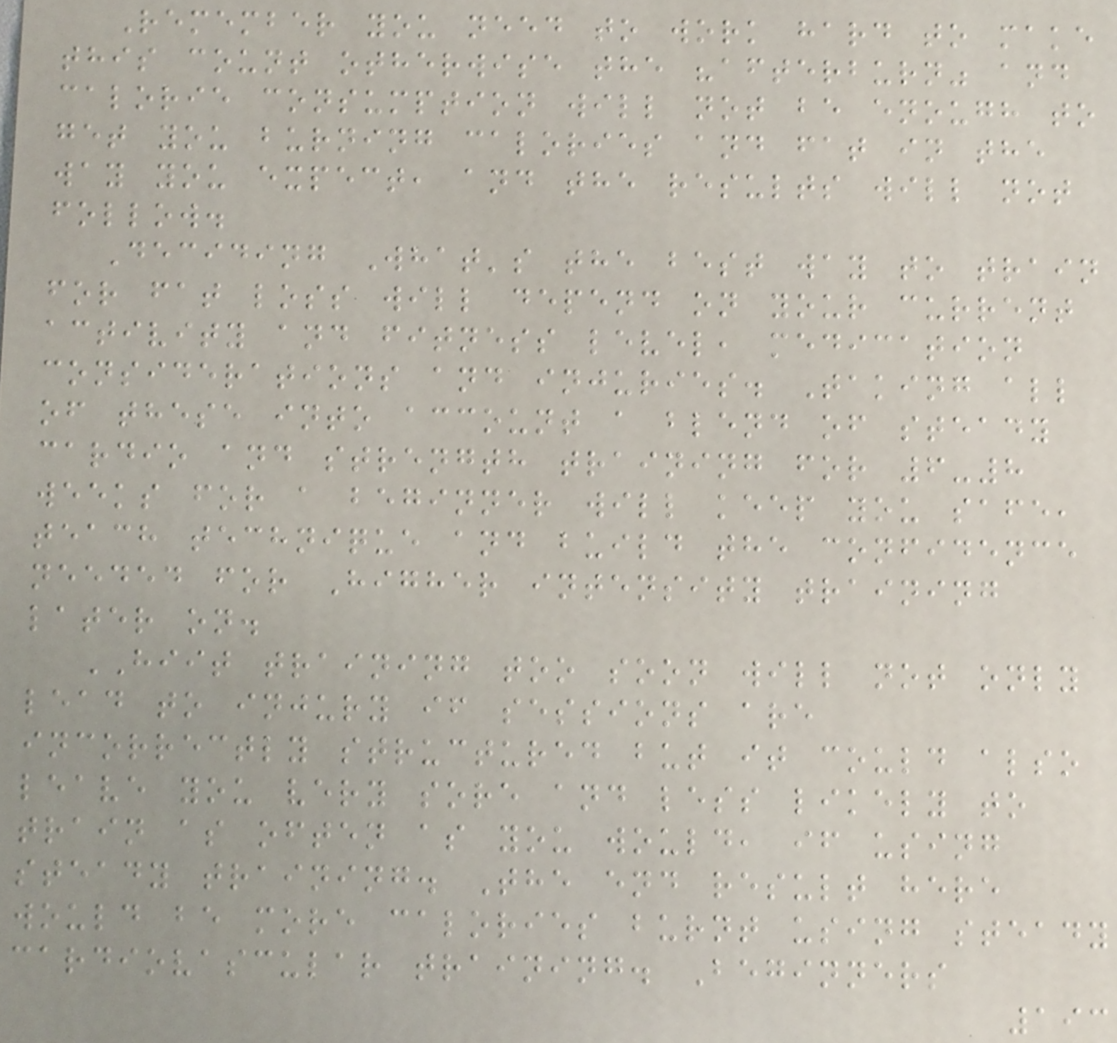Remember you need to work hard to make
this count otherwise the "afterburn" and
calorie consumption will not be enough to
get you burning calories and fat in the
way you expect, and the results will not
follow.
Deciding What's the best way to train
for fat loss will depend on your current
activity and fitness level, medication
considerations and injuries. Taking all
of these into account a blend of steady
cardio and strength training for 6-8
weeks for a beginner will keep you safe,
teach technique and build the confidence
needed for Higher intensity training
later on.
HIIT training too soon will not only
lead to injury if sessions are
incorrectly structured but it could also
leave you very sore and less likely to
train as often as you would, if using
steady training. The end result here
would be more calories burnt using steady
cardiovascular training. Beginners
193
